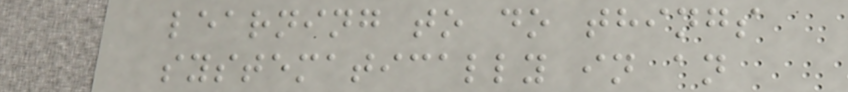learning to do things
systematically in an
